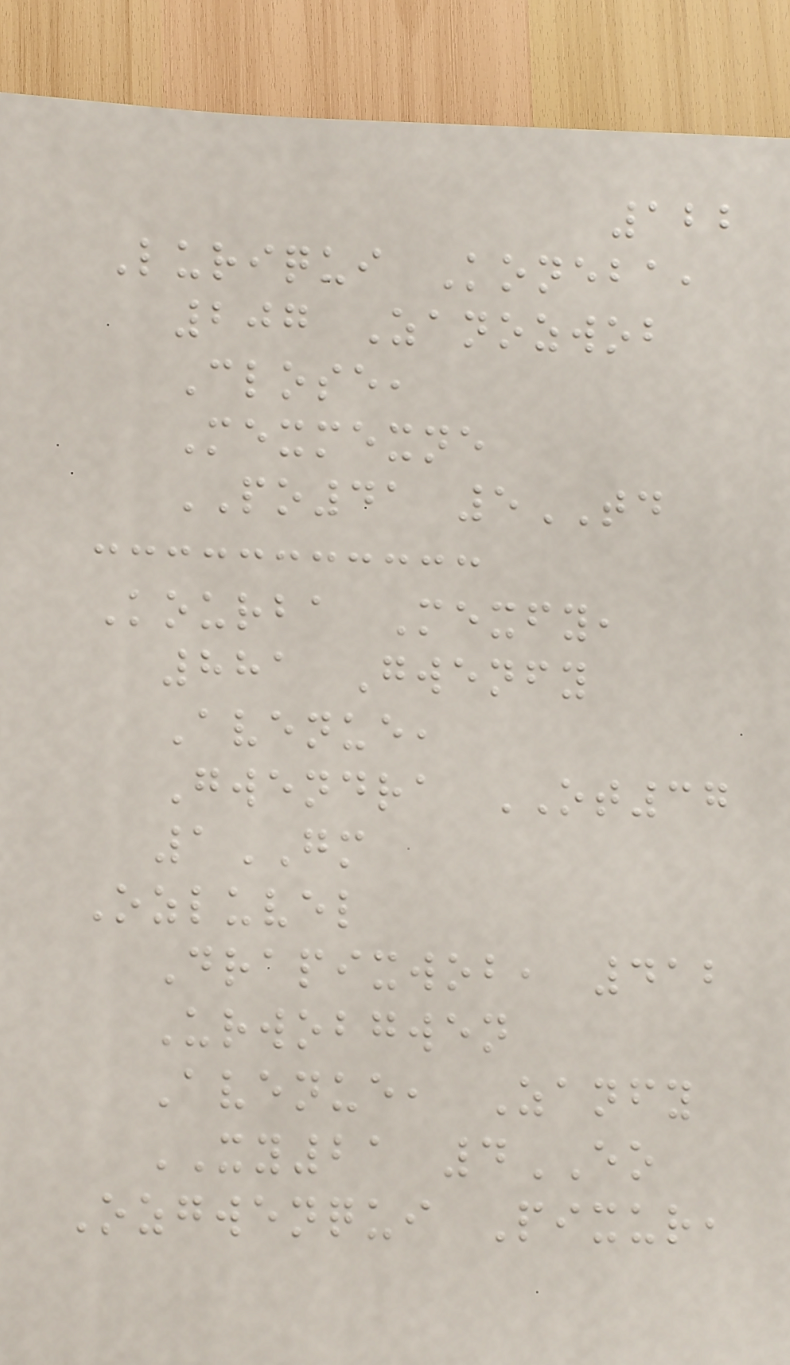122
Luriqui Koneba,
207 Zanozwob
Close,
Mexmexne
PO41 5TD
Kourba Mexfy,
881 Gwenfy
Avenue,
Gwendra OT37
1GM
Ozluvel
Drapixwob, 412
Urwobgwen
Avenue, Zanfy
XY21 4EO
Ozgwenqui Pixur,
